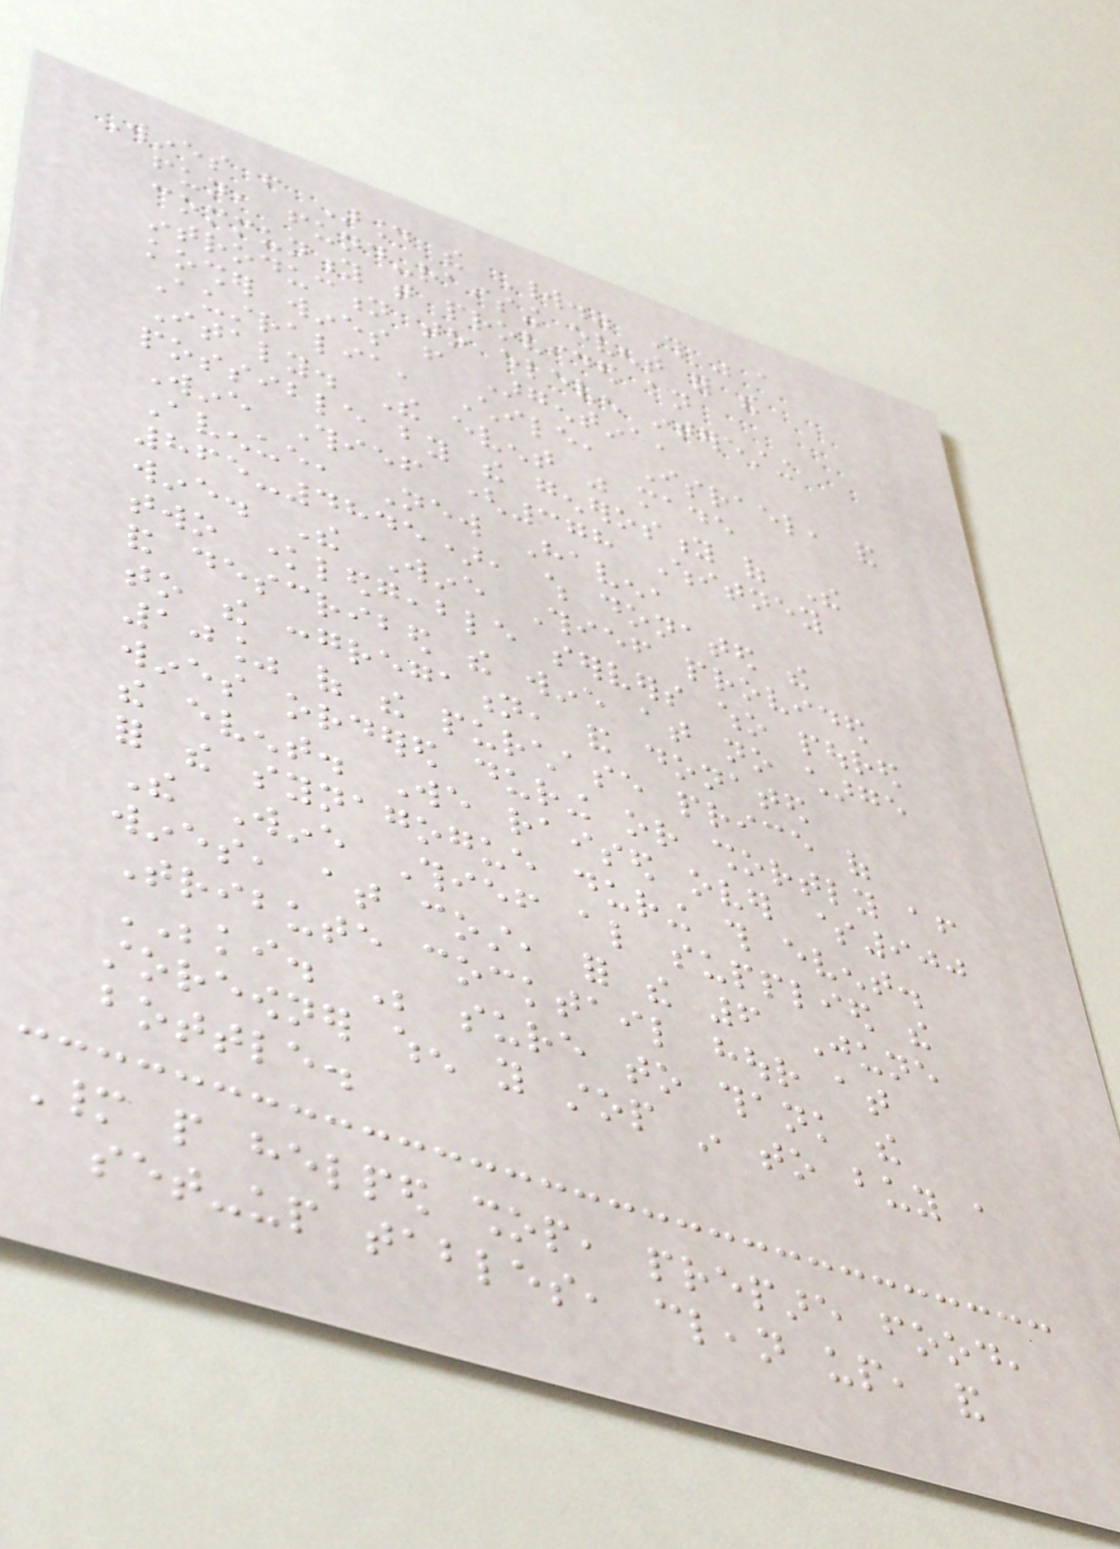Wines from Around the World." This was a
fun, fund-raising event for the
community that provided an
introduction to eleven interesting
kosher wines from Argentina,
Australia, Chile, Israel, and
Italy. The event was made
possible by the generosity of The
Wine Thief (378 Whitney
Avenue, New Haven,
865-4845), which donated the
wine. The Wine Thief provided
two knowledgeable servers who poured
and described the wine at no charge
to the congregation, and donated
10% of the purchase price of
wines ordered during or shortly after
the event. We raised over $900
for the synagogue during this event.
The Wine Thief also supplied the
wines, at cost, for the 6 June
Tribute cocktail hour at
BEKI. Be sure to thank the
storeowner when you stop in to buy a
bottle.
Many people helped shop, prepare food,
set-up tables, clean up, and
